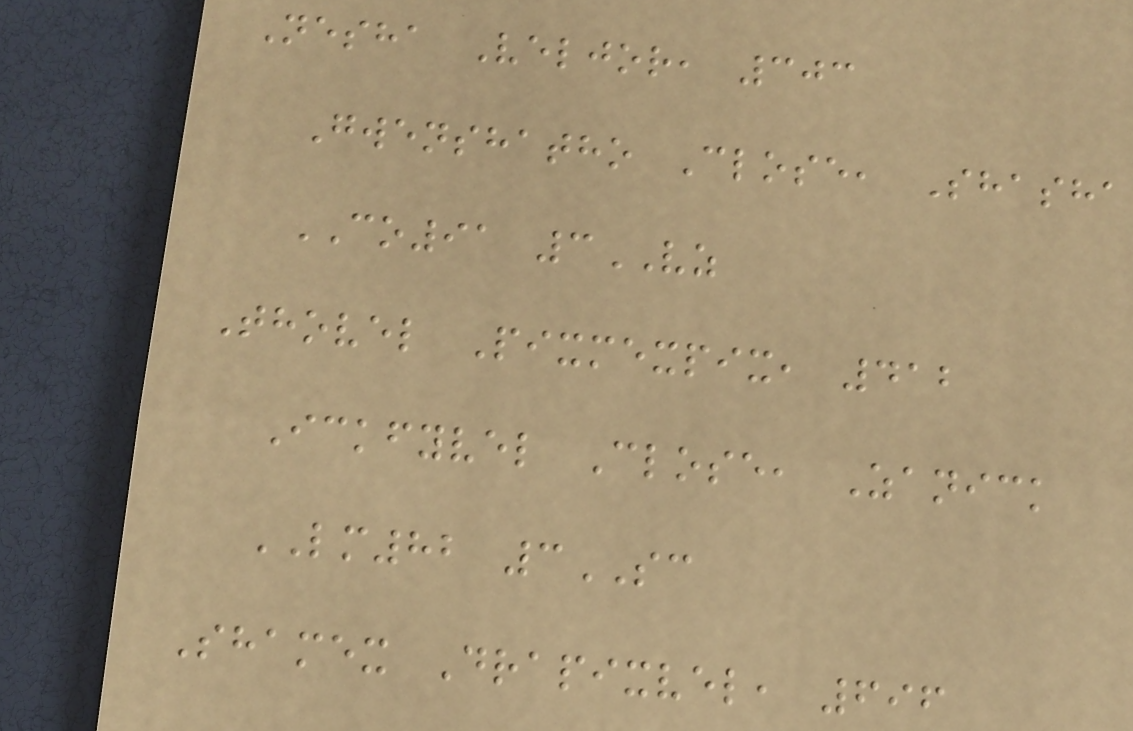Nesha Veljor, 303
Gwenshatho Close, Shasha
CO91 3VZ
Thovel Pixmexpix, 412
Ickfyvel Close, Zanick
LM82 3SC
Shamex Drapixvel, 696
